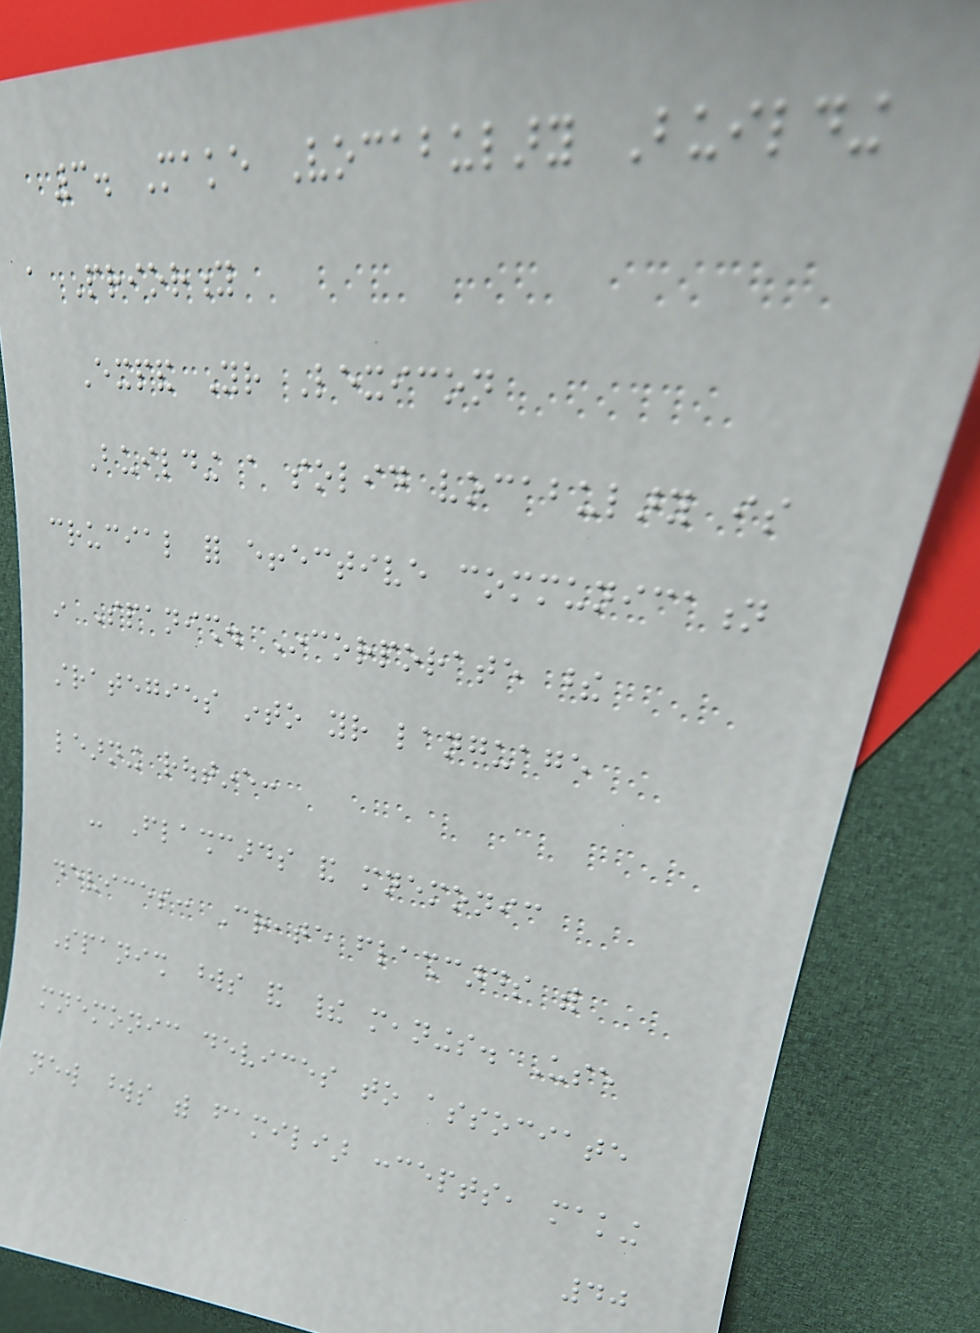3. Make Vocabulary Building
a Priority
Expand Your Lexicon
Building a solid vocabulary is
crucial for effective communication
in Spanish. Incorporate these
strategies into your language
learning routine:
- Flashcards and mnemonic
devices: Create flashcards with
Spanish words and their meanings. Use
mnemonic devices to associate
new words with familiar concepts, making
40
